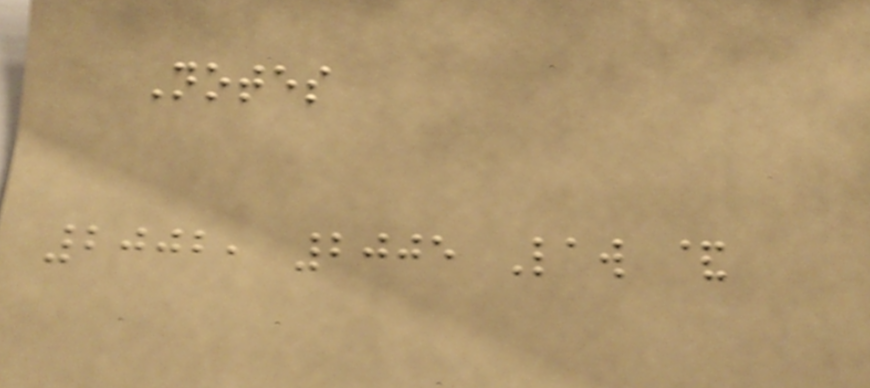Notes
2002, 2005 Law &
